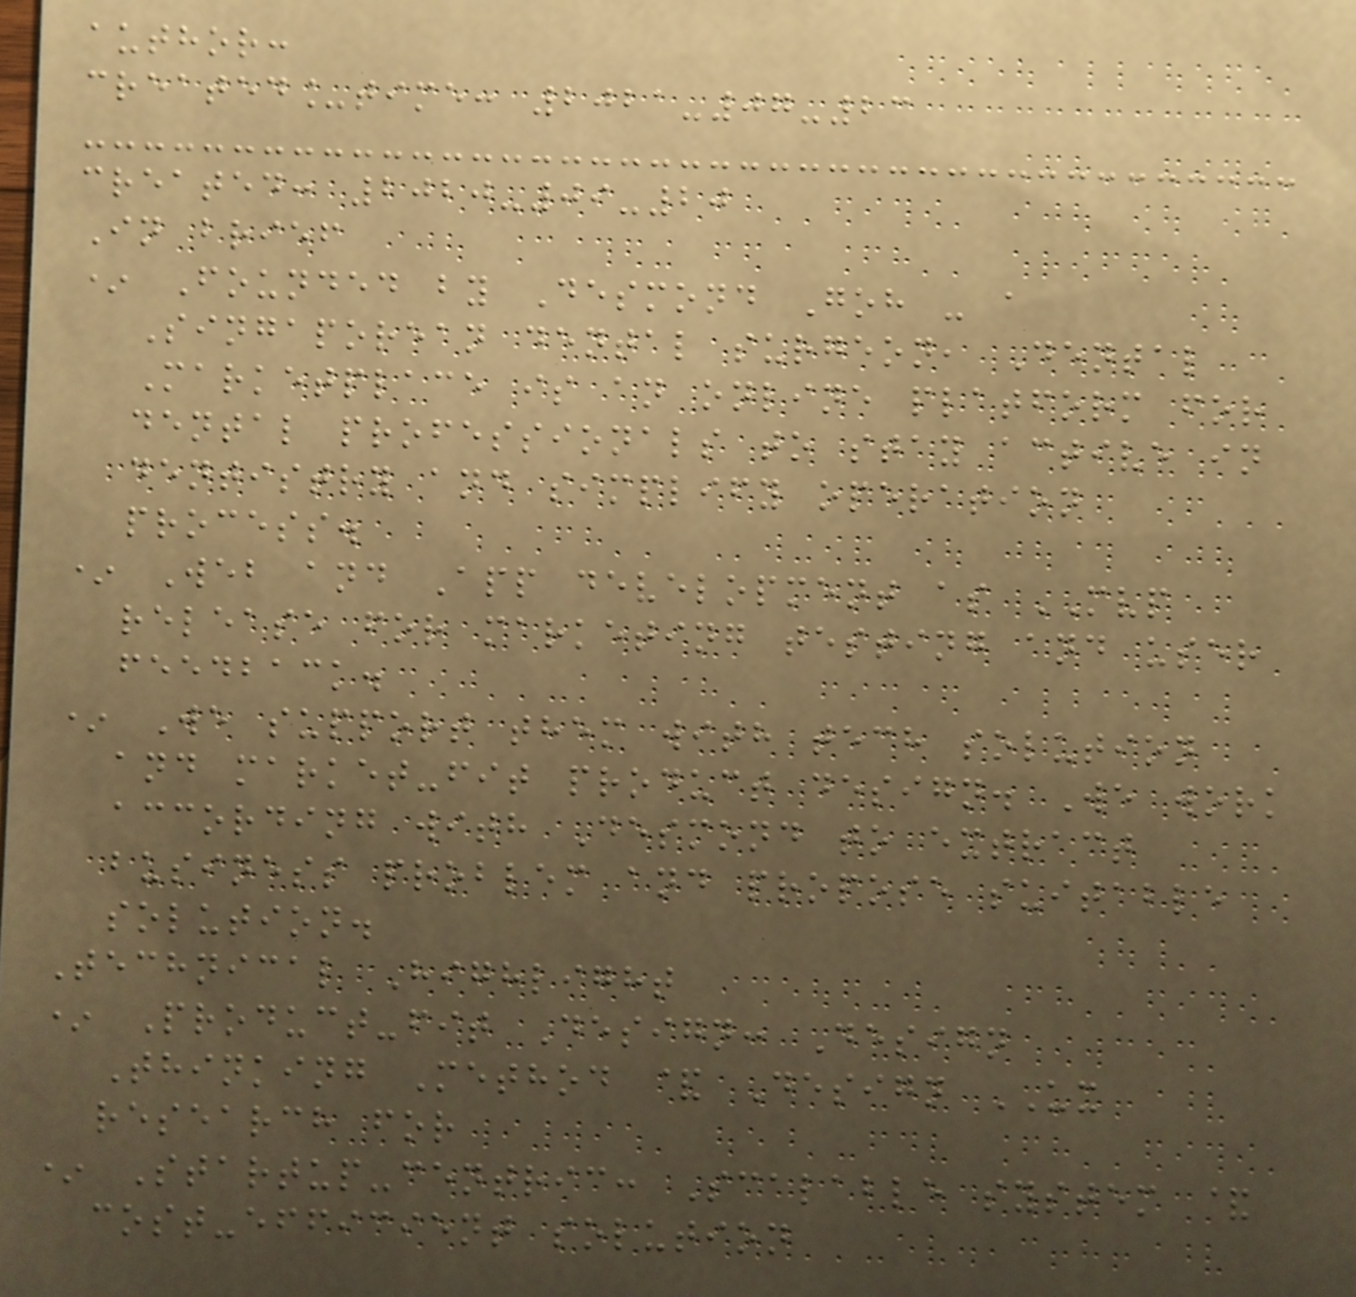author:
created_time: 2021-07-23
created: 2020-09-20
In brief
* Founded by Desmond Goh - a
Singaporean dental surgeon, Dental
Marketplace is an online platform for
dental professionals to stay active in
dentistry and simplify operation
process.
* Web and App development as MVP
release for marketing testing and user
feedback.
* We support them with tech solution
and market-fit product design. We work
according with Desmond to extract
business problem and propose suitable
solution.
Technical Highlight
* Product-fit Design: Design
Thinking Method & Design UX
research for
* Startup-centric: Scalable system &
cost-efficient solution
